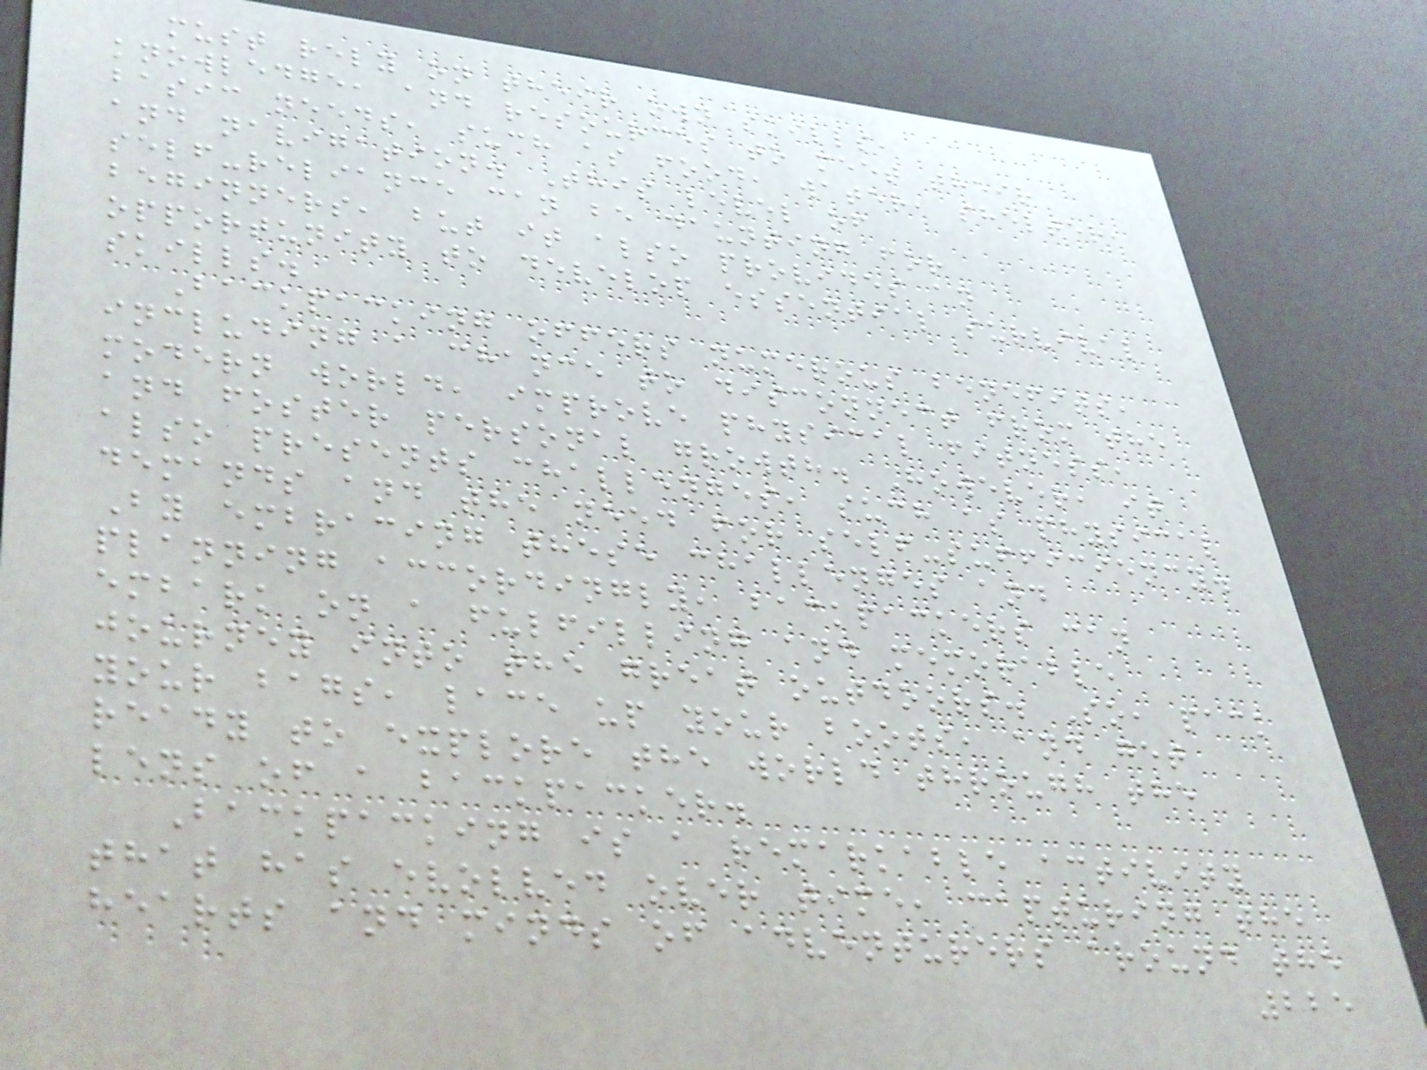must rely on their own skills,
knowledge, and resources to meet their
basic needs, such as food, water, shelter,
and navigation. This level of
self-reliance can be daunting for
beginners, but it also provides an
opportunity to develop essential survival
skills.
Backpacking offers numerous benefits,
including a chance to disconnect from the
modern world, improve physical fitness,
and foster personal growth. However, it
also presents challenges, such as physical
demands and the need for self-sufficiency.
By embracing these challenges and
planning accordingly, backpackers can
embark on a fulfilling and memorable
journey into the great outdoors. So, pack
your bags, lace up your boots, and get
ready to explore the world through the
lens of a backpacker.
Backpacking is a remarkable activity
that has evolved over time, capturing the
hearts and minds of adventurers around the
225
